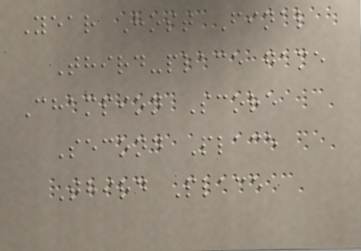Year Host Final
Third-place game
Champion Score
Second Place
Third Place
